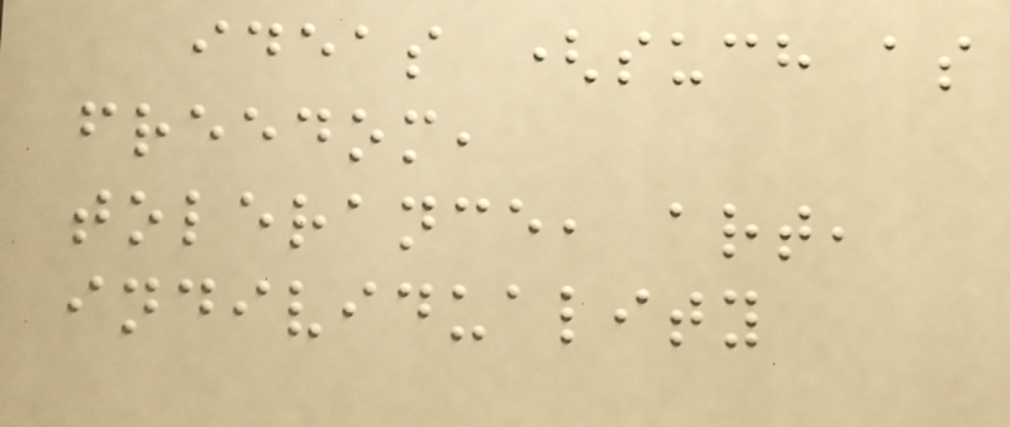ideas (such as
freedom,
tolerance, art,
individuality
